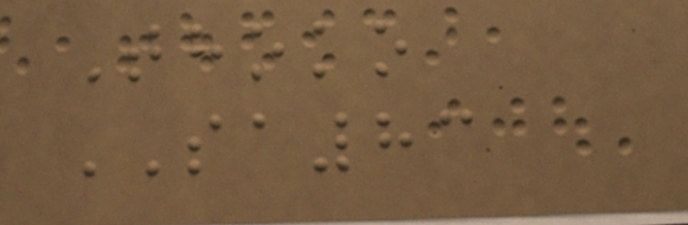Thoko
SA83
